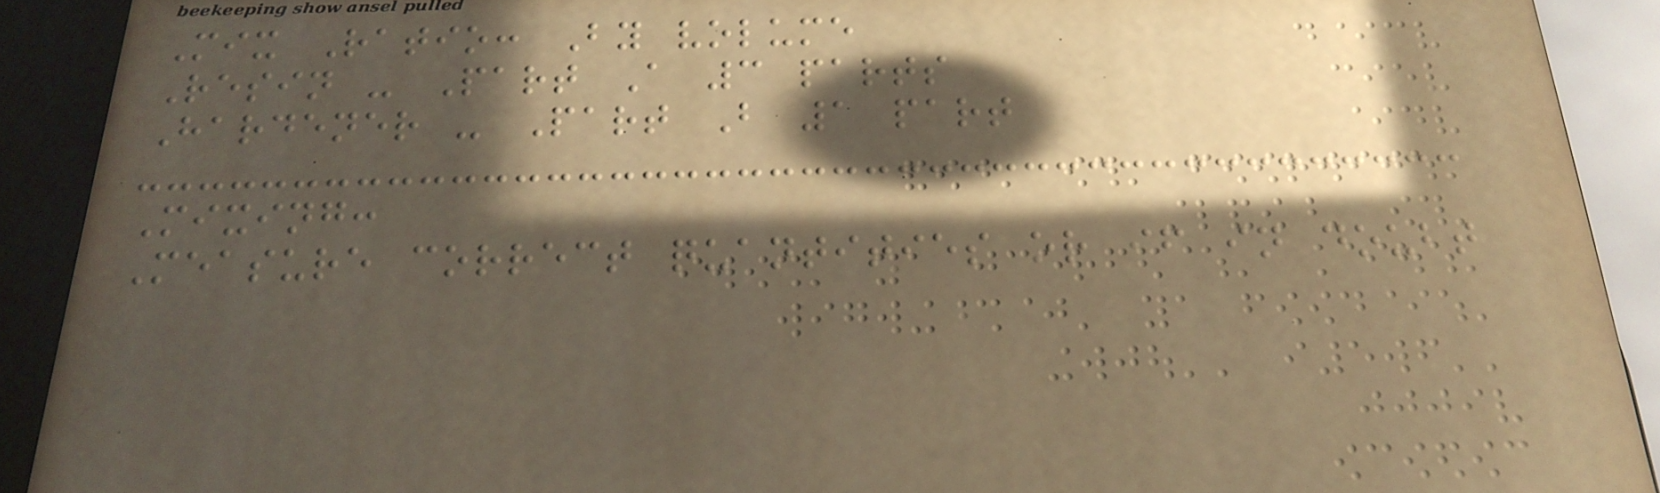Mix Ratio: By volume
Resin - Part A 3 parts
Hardener - Part B 1 part
Mixing:
Measure correct quantities or if in doubt
